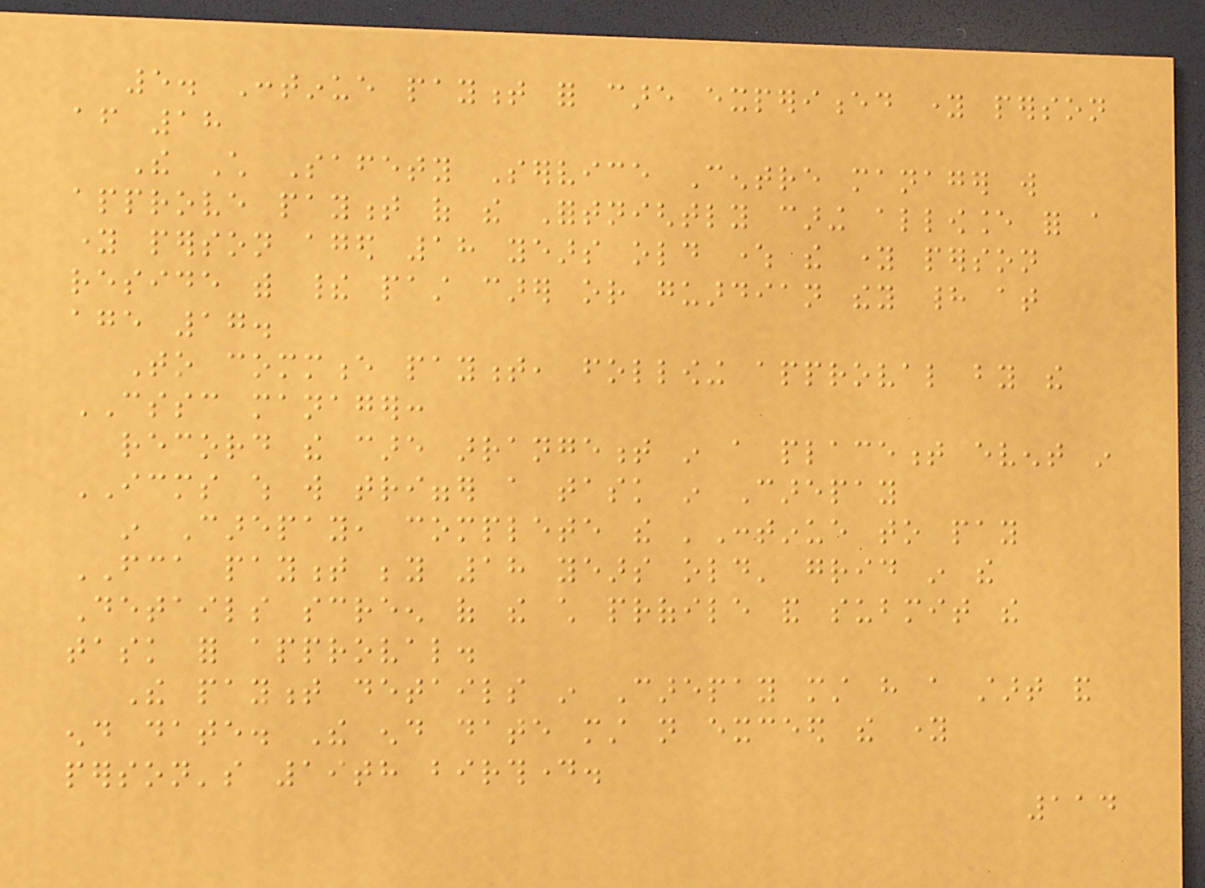5. Continue payment for care experienced young person
after 18
The Child Safety Service Centre manager will
approve payment of the Fortnightly caring allowance for a
young person aged 18 years old where the young person
reside with their past carer or guardian they had at
age 17.
To commence payment, following approval by the
CSSC manager:
record the care arrangement in a placement event in
ICMS which will trigger a task in Carepay
in Carepay, complete the 'Continue to pay
FCA payment beyond 18 years old' grid in the
Details screen of the child profile and submit the
task for approval.
The payment details in Carepay must have a start and
end date. The end date must not exceed the young
person's 19th birthday.
114
